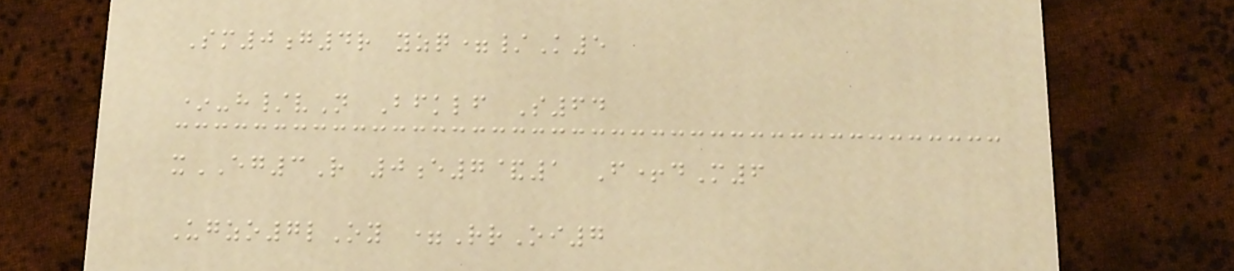Sm0g4r yzq=/K5
*-h/vN Bfklf S64
xEG3R 0e7&1 F+dM6
Ugzo7lOy =RrOi7
